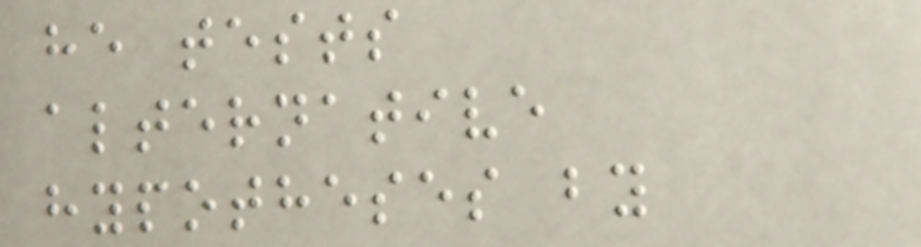he tests
alternative
hypotheses by
